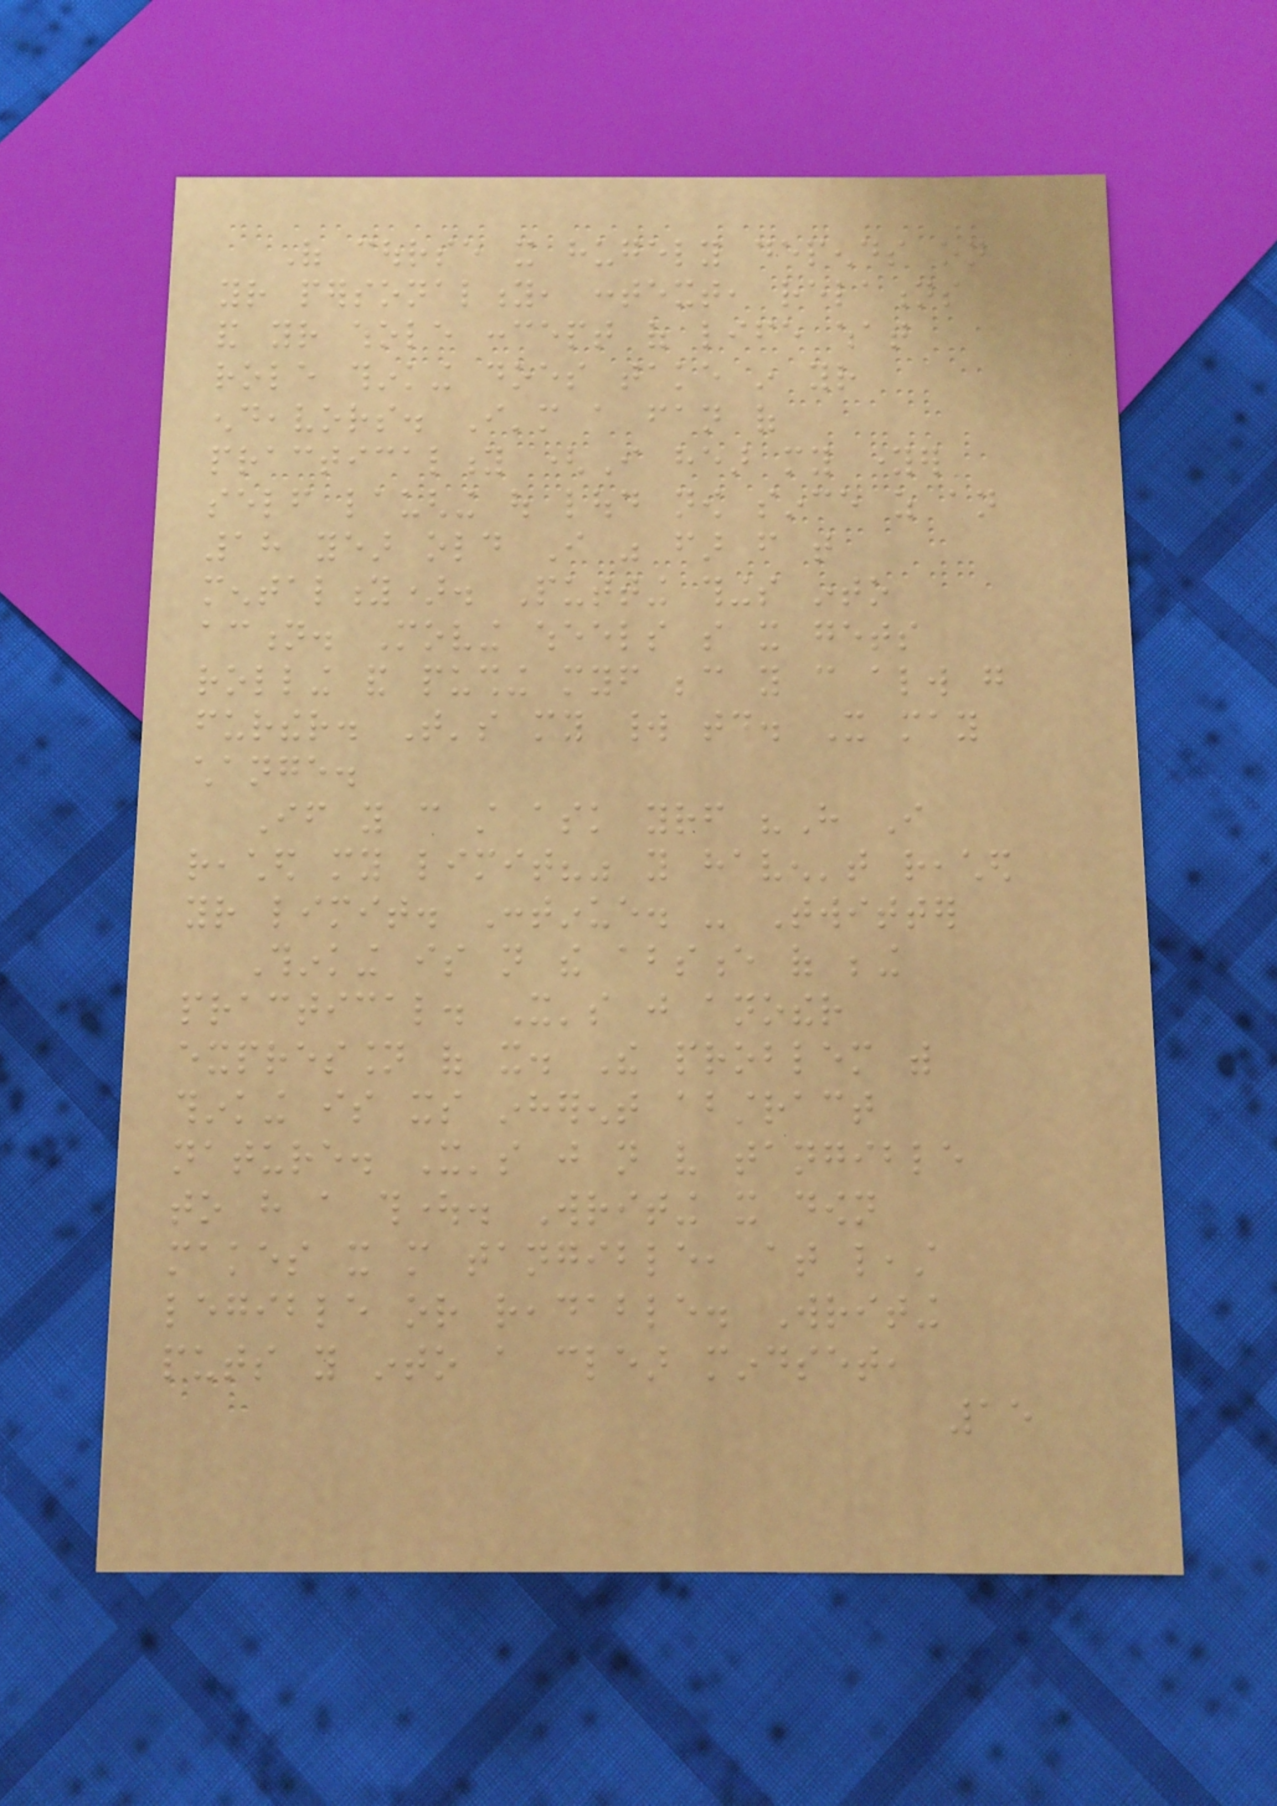Of course it hugely depends on
your personality, context, relations
and your whole concept of life what
role thinking does take in your
endeavors. I'm a fan of
practicality (I hear my younger
self laughing out loud now since as an
18 year old I was far from that
mentality). Putting things into
action. Moving wheels so it gets
rolling and pushing myself because you can always go
further. That's my world today. It may
change.
If you can still ask yourself "Have I
reached my limit?" you haven't reached
your limit. Continue. - Twitter
Thinking is not the absence of being
practical. It's just another
expression of it. The problem with
thinking is its inherent abstract
nature. It's just not very tangible
to have a thought. Writing it down
makes it more tangible, at least
legible or readable. Writing
puts you into a clear mindset,
15
